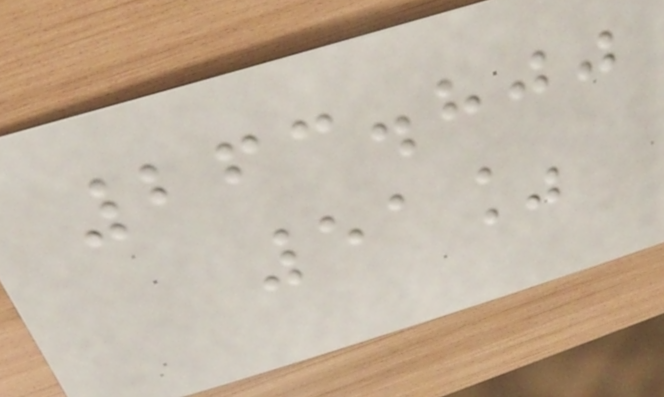263.800
51%
